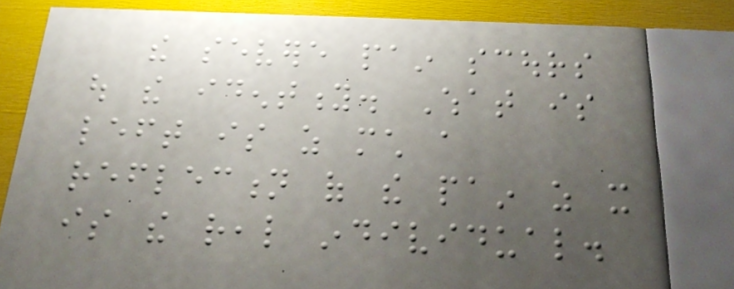the severe pain scours
out the identity. What is
left is as much a
reflection of the pain as it
is the real individual.
